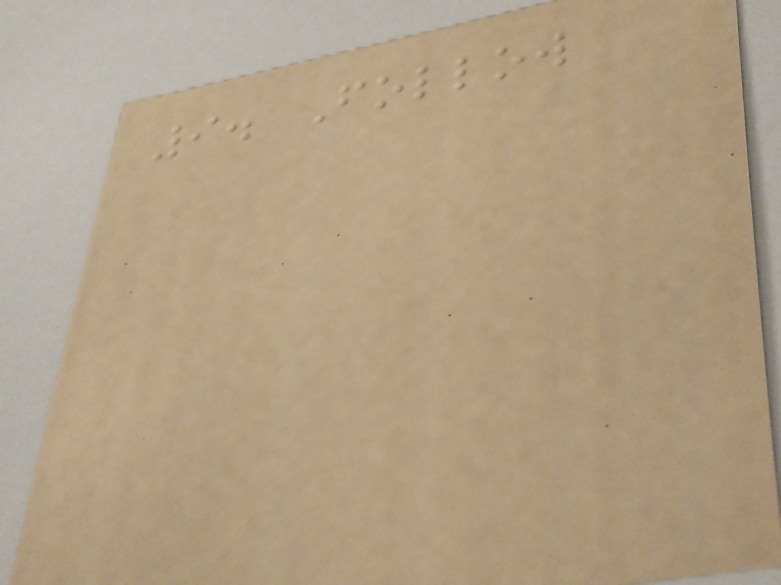9. Follow
